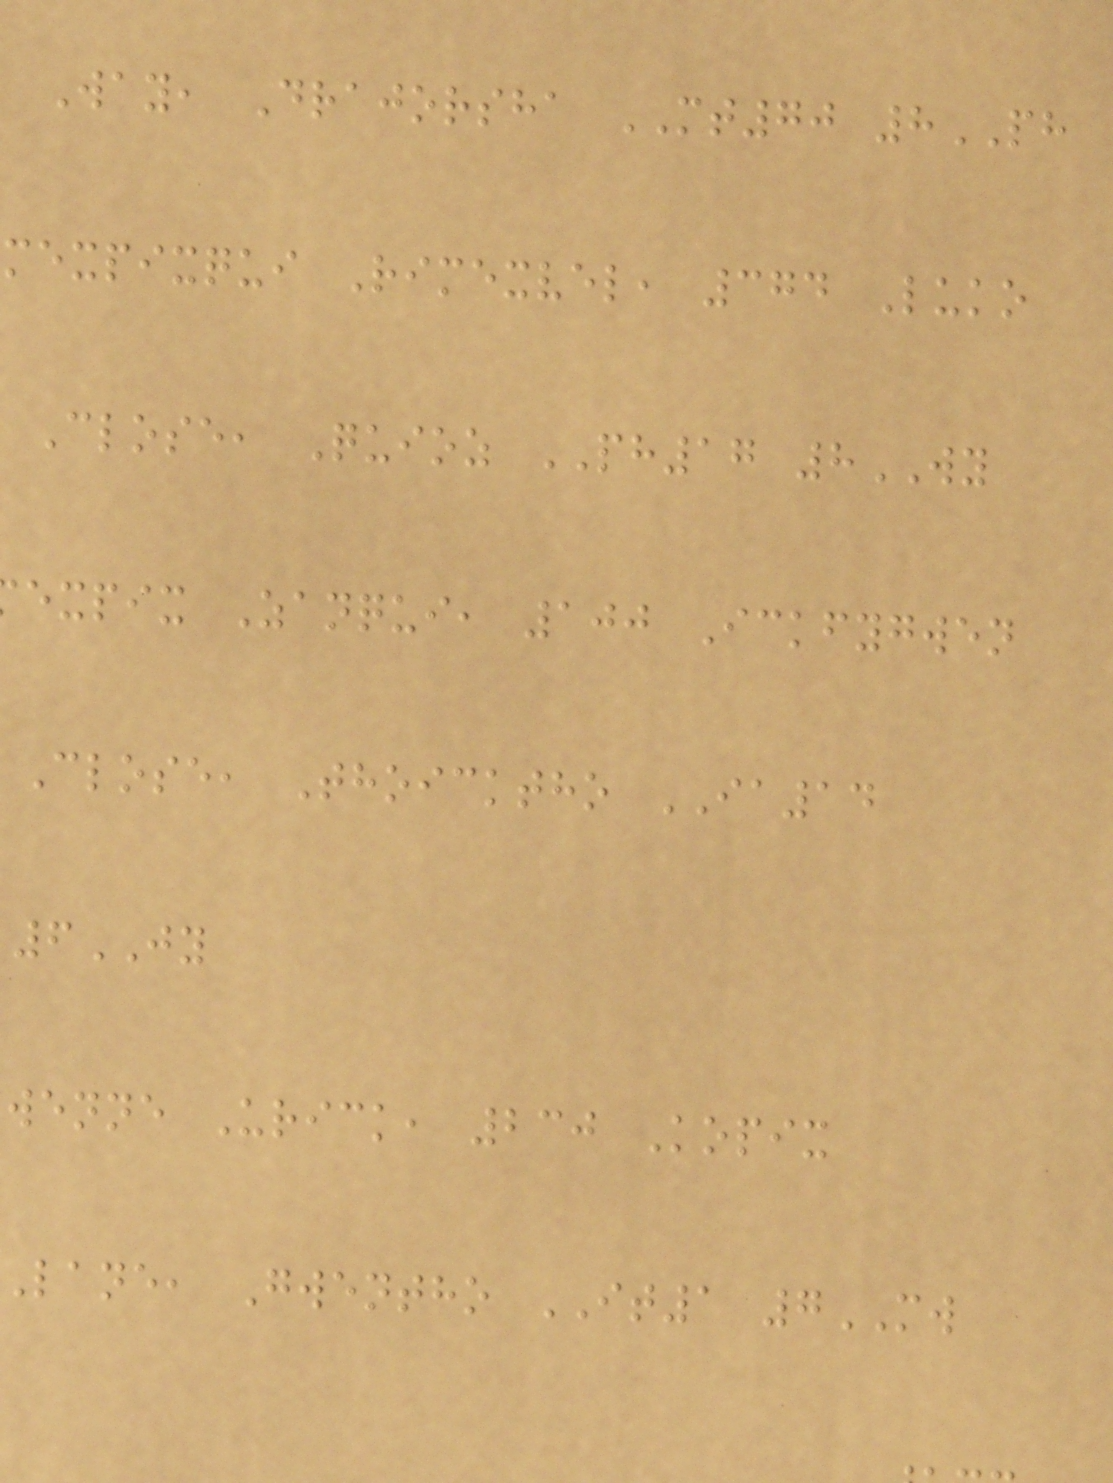Way, Drajorsha MT70 8PH
mexpixqui Rimexvel, 374 Luko
Close, Quioz PH17 8WY
expix Zanqui, 100 Ickfygwen
Close, Thoicktho IA14
6JY
wenne Urick, 230 Kopix
lane, Gwentho IT1 7MW
